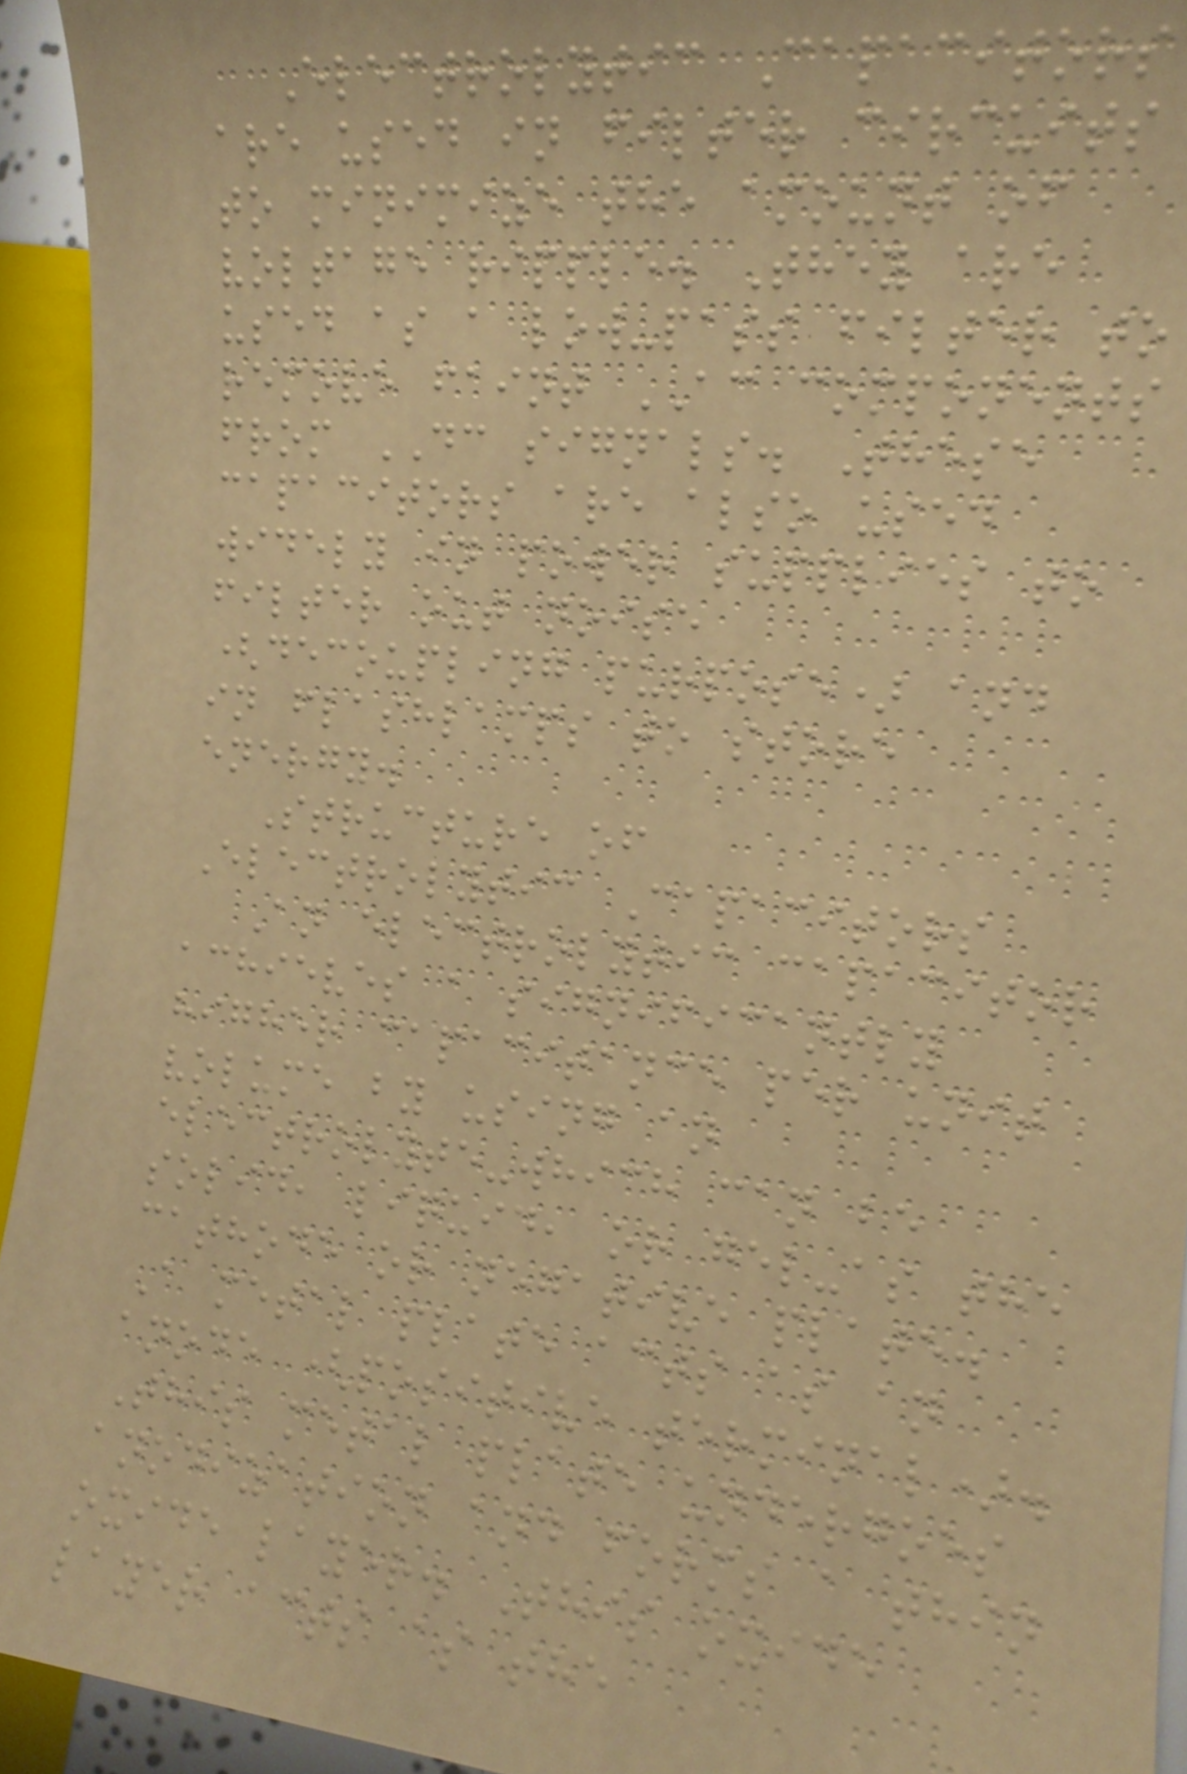Electrolytic Capacitors
are used in filter circuits
to minimize the amount of
voltage ripple. They are
used as a low-pass filter to
remove faint AC components
from DC signals. These
capacitors are also used
widely in power supplies to
filter out noise
(decoupling purpose) and
in flashlamps to store
energy.
Structure of
Electrolytic Capacitors
An electrolytic capacitor
achieves a significantly
higher capacitance per unit
volume by using an
electrolyte-which can be
solid, liquid, or gel-as the
cathode or negative plate.
A metal plate acts as an
anode (positive terminal).
This metal plate undergoes
anodization and forms a thin
oxide layer. This oxide
layer acts as the
